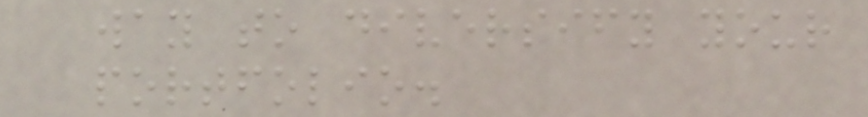way to diversify your
portfolio.
